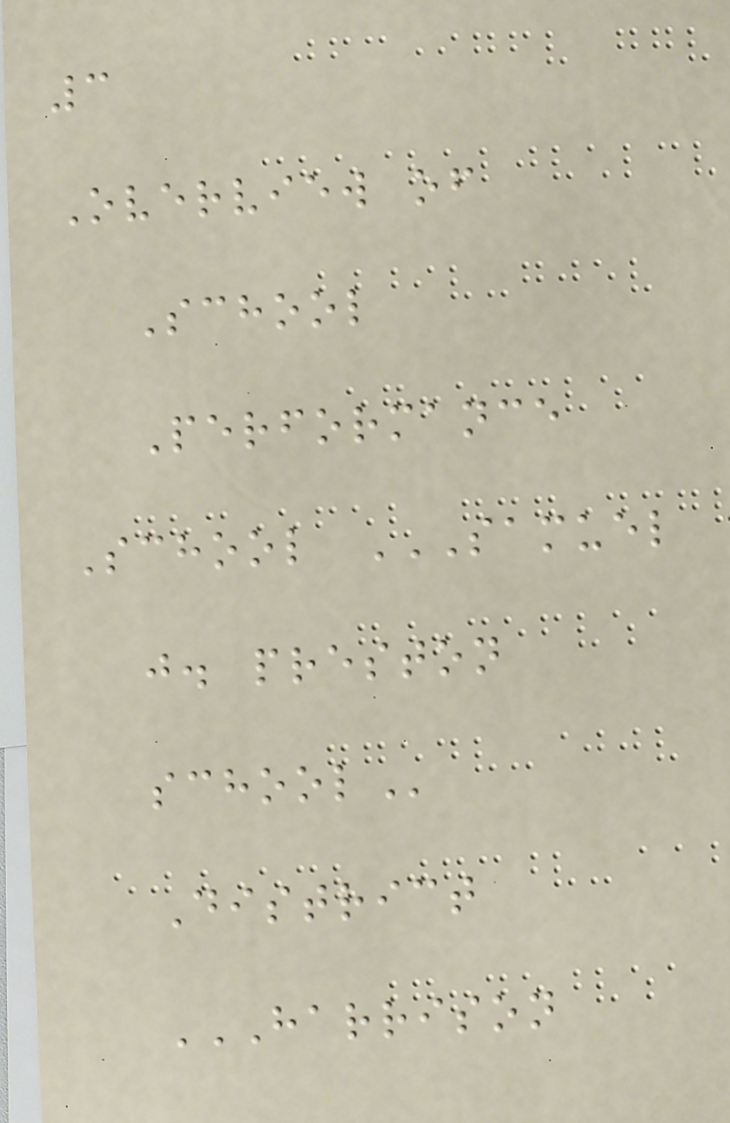3
Overview of
School
Performance
School SAMUEL
J. PRESTON
SCHOOL
District
HARRISON
